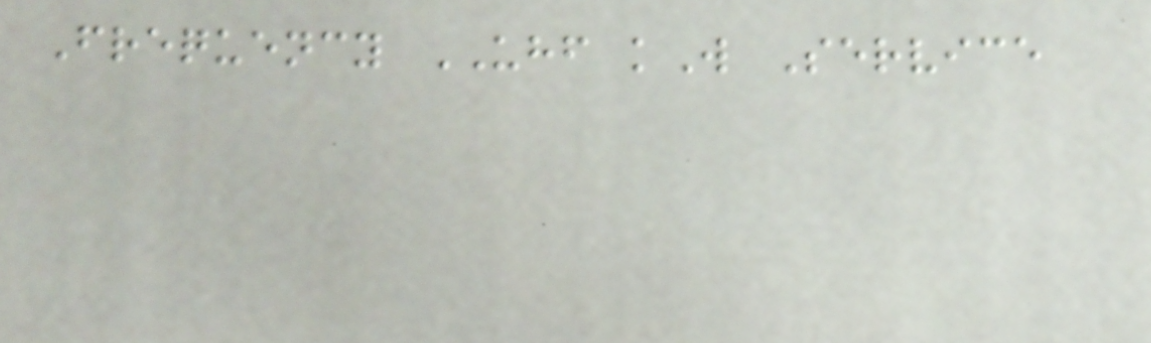Frequency UHF kW Service
